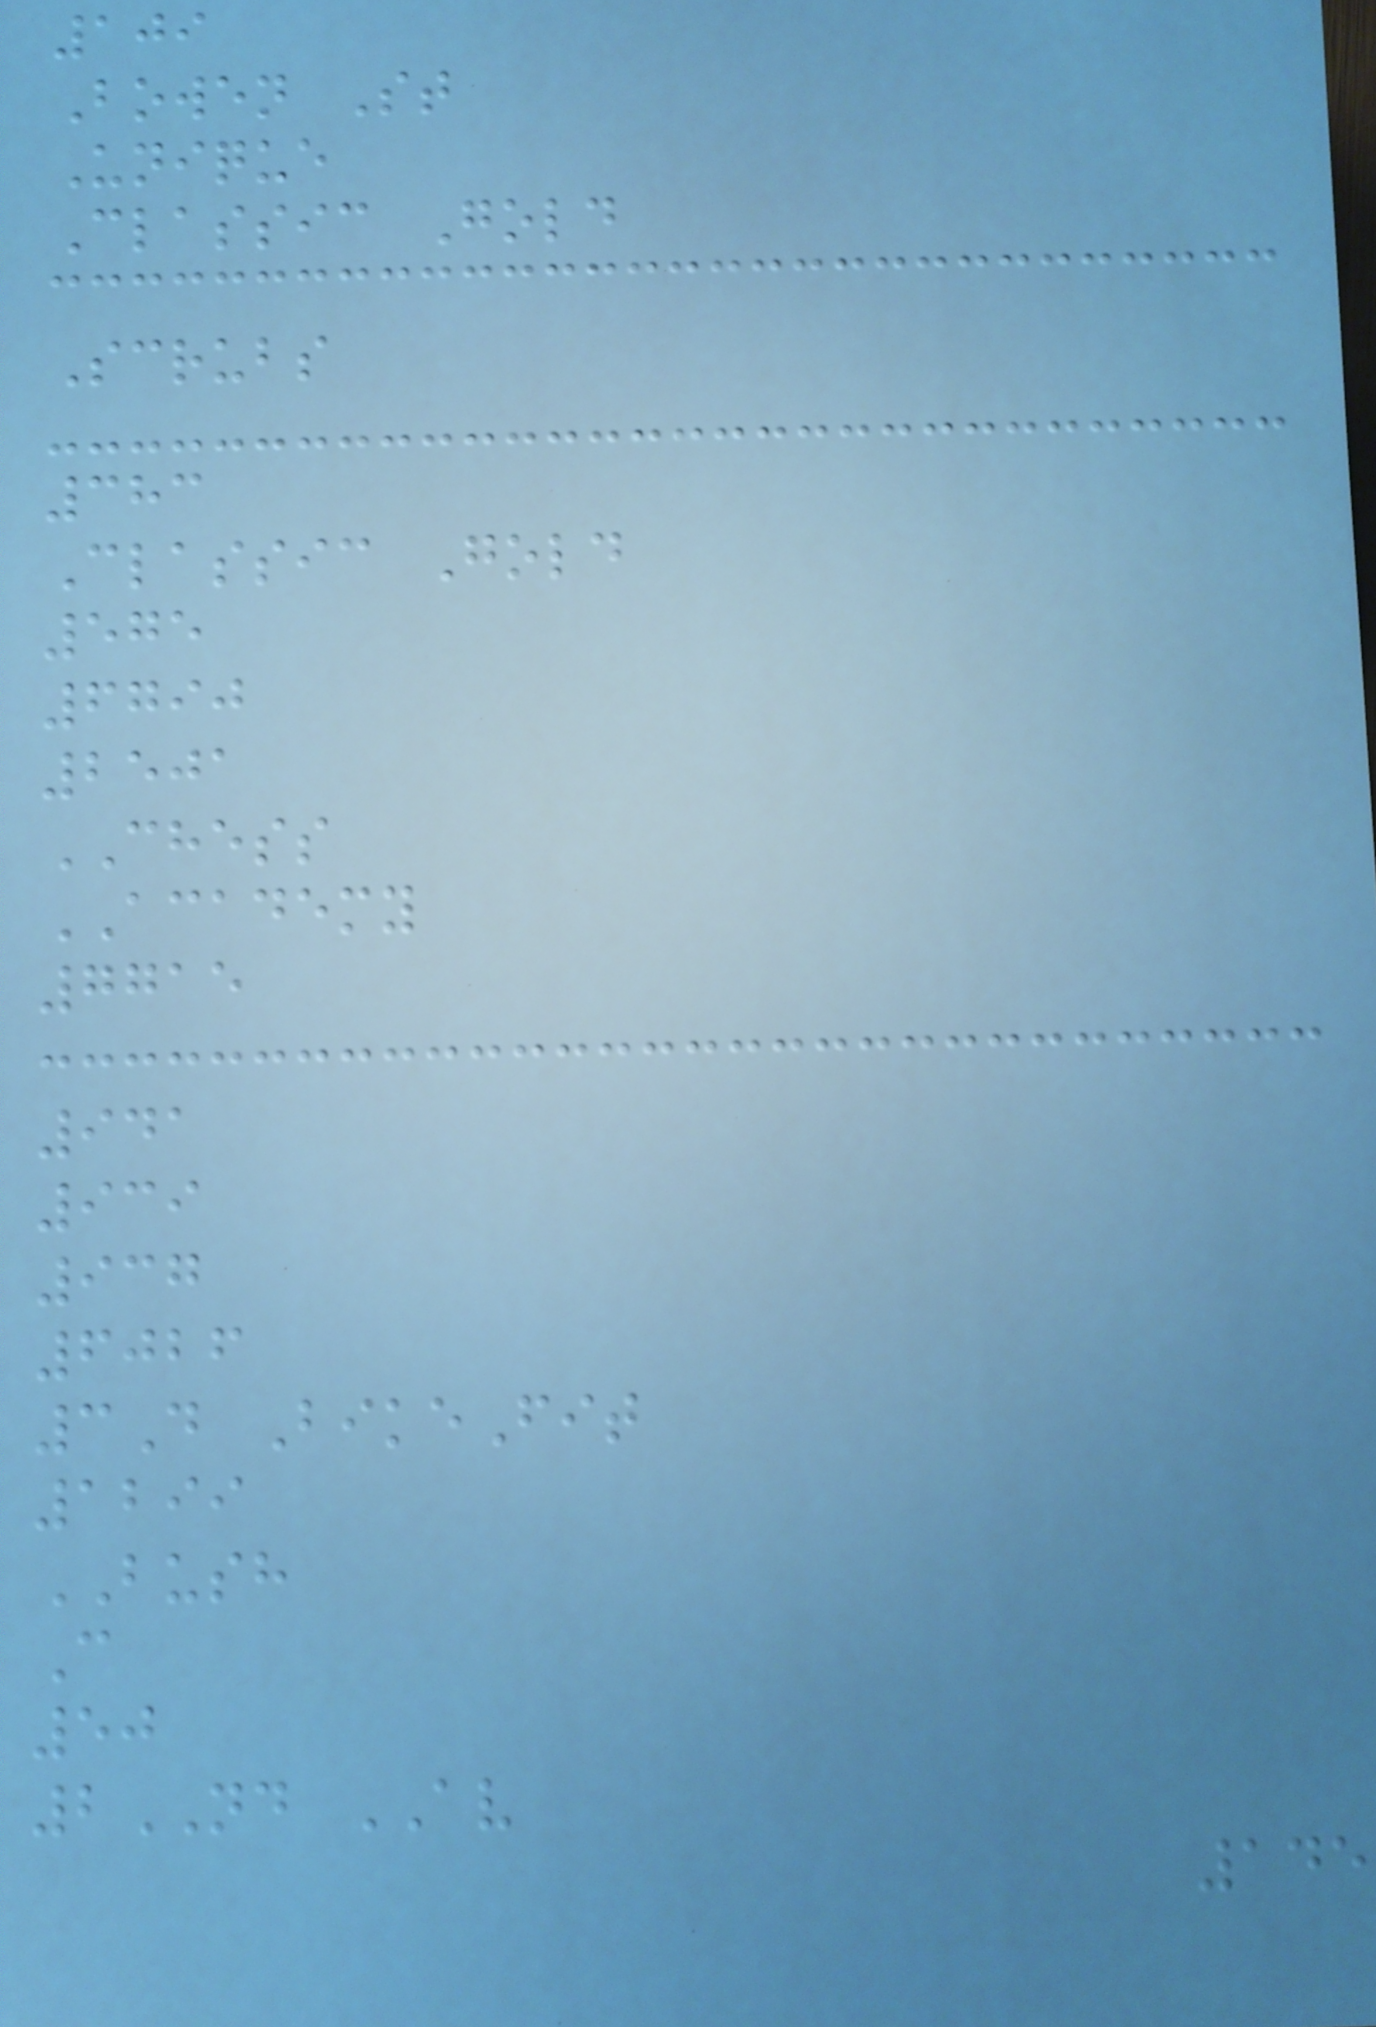109
Bowen St
Unique
Classic Gold
Scrubs
383
Classic Gold
575
6790
2501
CHESS
ACADEMY
7715
941
939
937
6026
3D BikeFit
1299
BUSH
C
50
2ND AV
145
